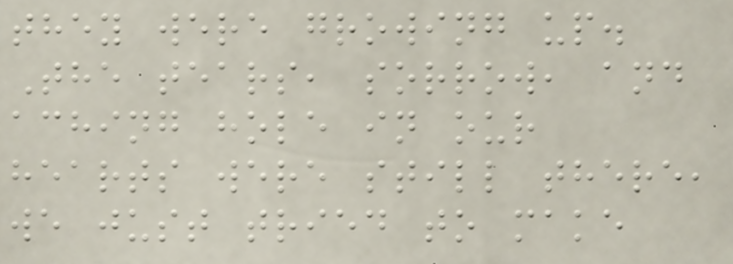they were growing up.
The tears, sorrow, and
aching hole in our
hearts were still there,
we just tried to make
